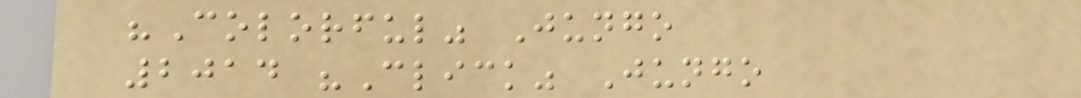"Colorful" Jungo
2014 "Click" Jungo
